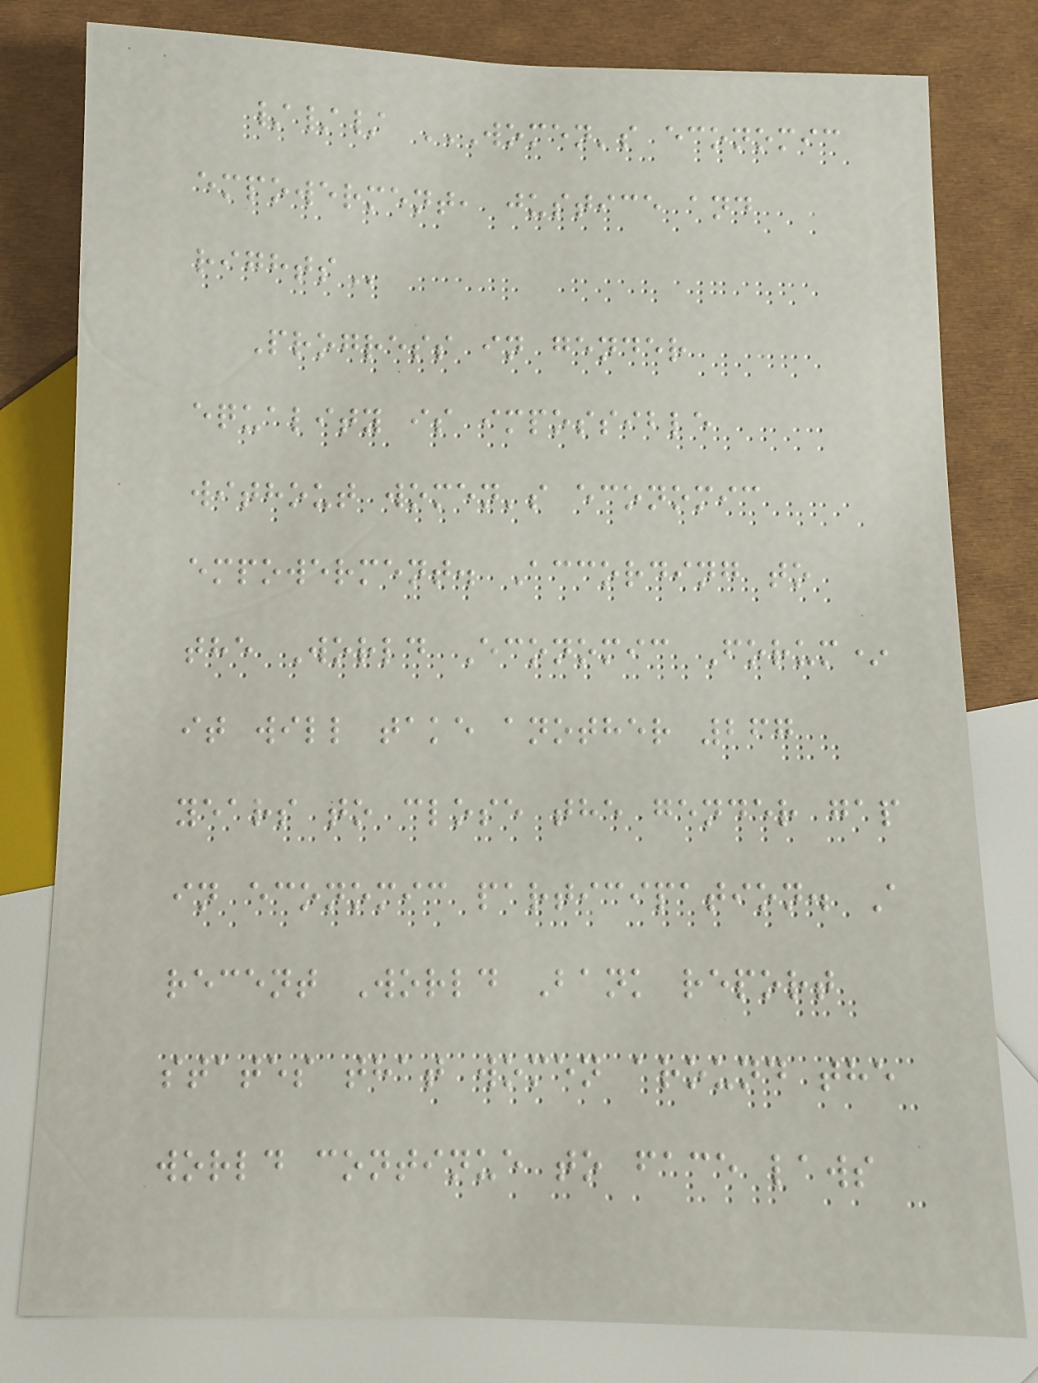/// WOMEN'S ECONOMIC
EMPOWERMENT, JUSTICE AND
RIGHTS
Progress in gender
equality is impossible
without women's economic
empowerment. According to
the World Economic Forum*
it will take another 267
years to close the gender gap
in economic participation. A
recent World Bank report
states that women around the
world continue to face laws
